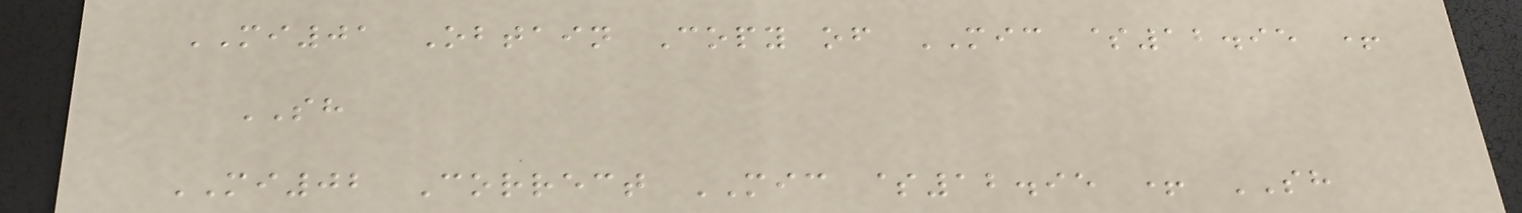MI01 Obtain Copy of MIC $12.95 +
SH
MI02 Correct MIC $12.95 + SH
